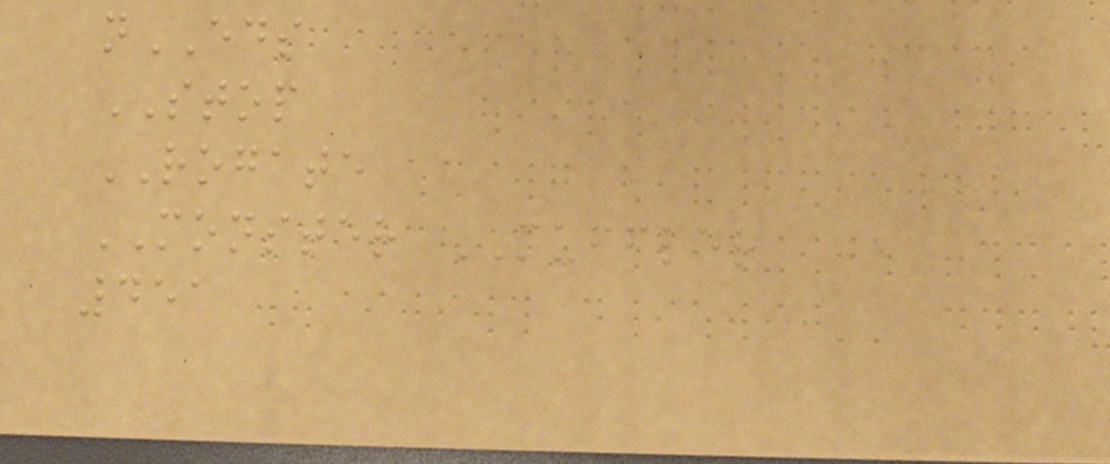nEDS
STOP
ROGATE
MONSTER MUFFLER
451
